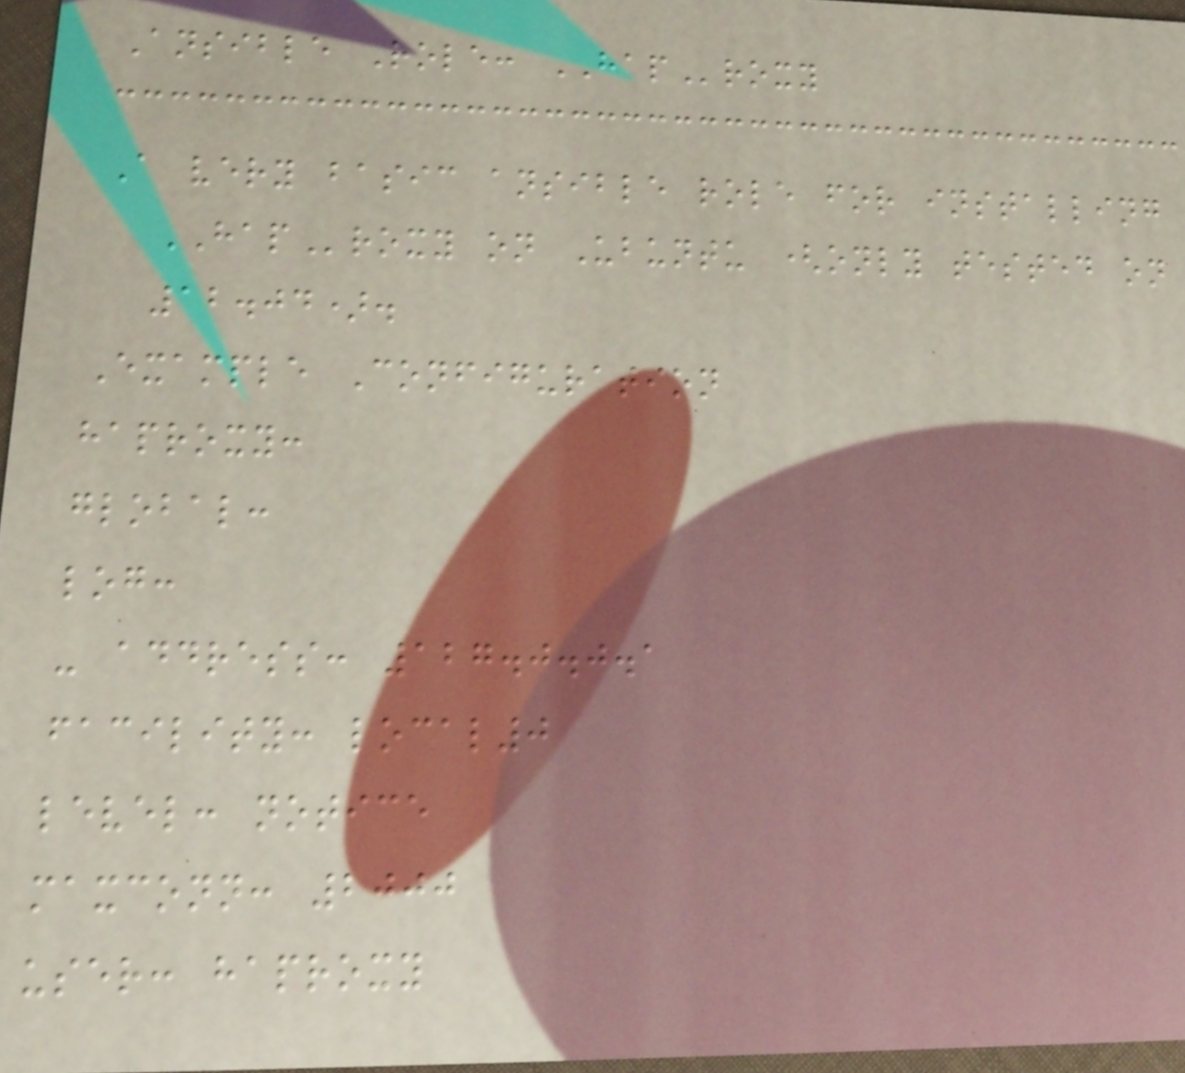Ansible Role: HAProxy
A very basic ansible role for installing
HAProxy on Ubuntu (only tested on
12.04).
Example Configuration
haproxy:
global:
log:
- address: 127.0.0.1
facility: local0
level: notice
maxconn: 2000
user: haproxy
